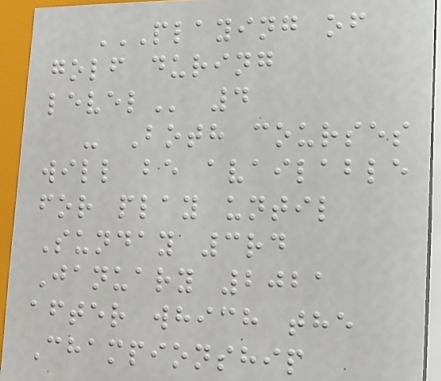PLAYING OF
GOLF DURING
LEVEL 4
- Both courses
will be available
for play until
Sunday 3rd
January 2021
after which the
Championship
